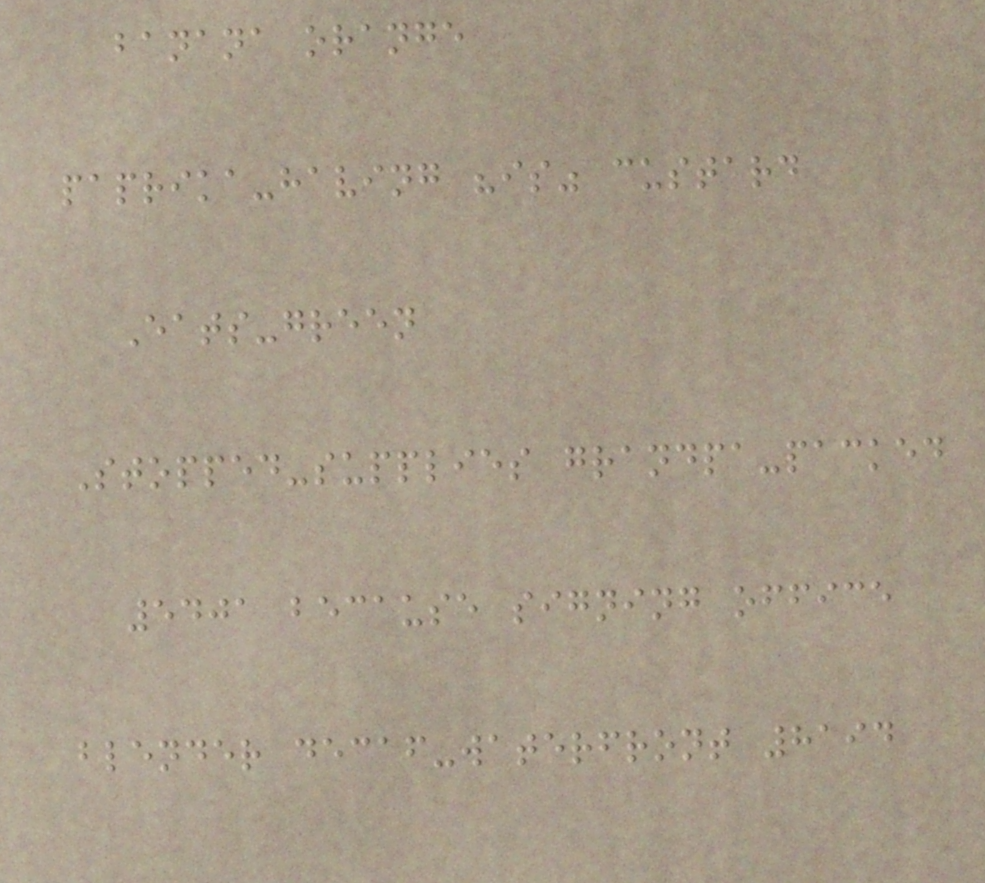banana orange
paprika-having "is" custard
Eats-green
Stopped-supplies grandpa-packed
5401 because signing office
blender decaf-waterfront 8194
